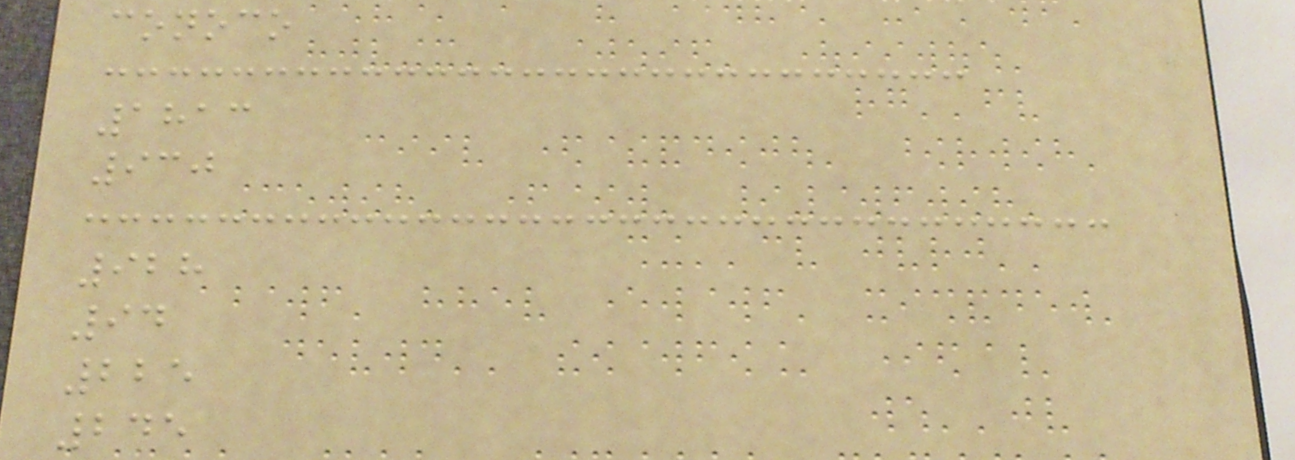conoco
1813
930
928
94
225
245
